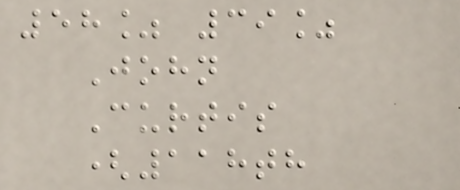58% 39%
John
Curtis
(118th
